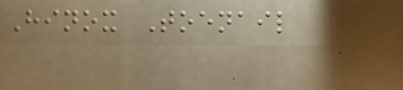Hinox Toenail
